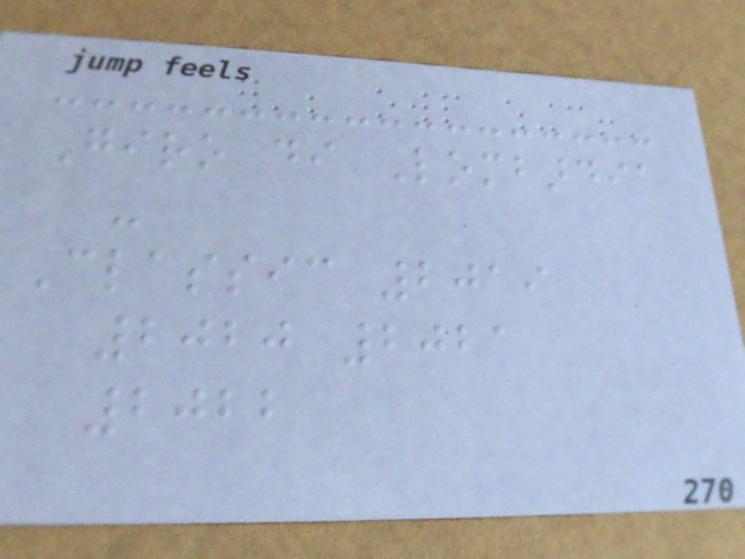Giro di Lombardia
-
Classic 2019
2020 2021
2022
